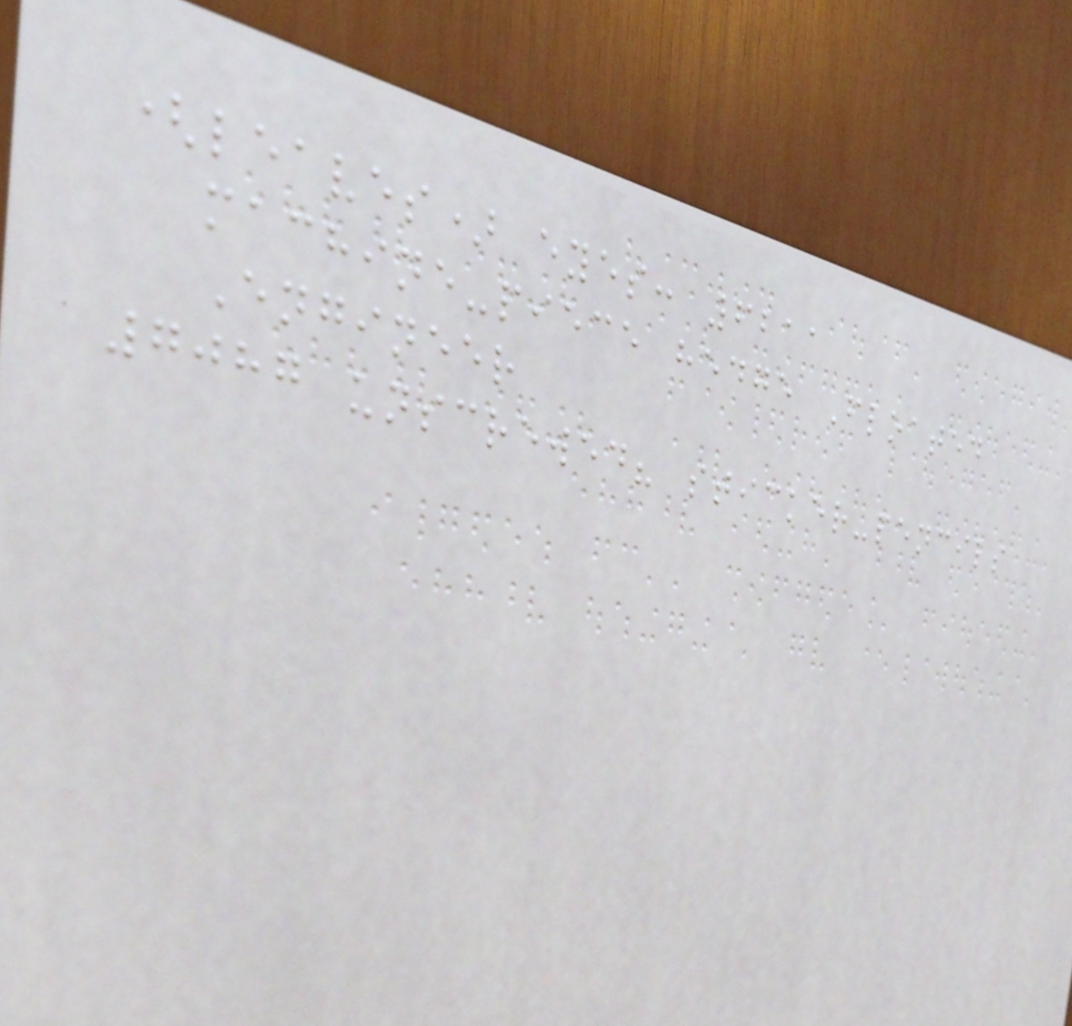(leaves) eyes: 6211
machine-piece hedge Floated
Engineer
7087 unscrewed? sticker-pencils
